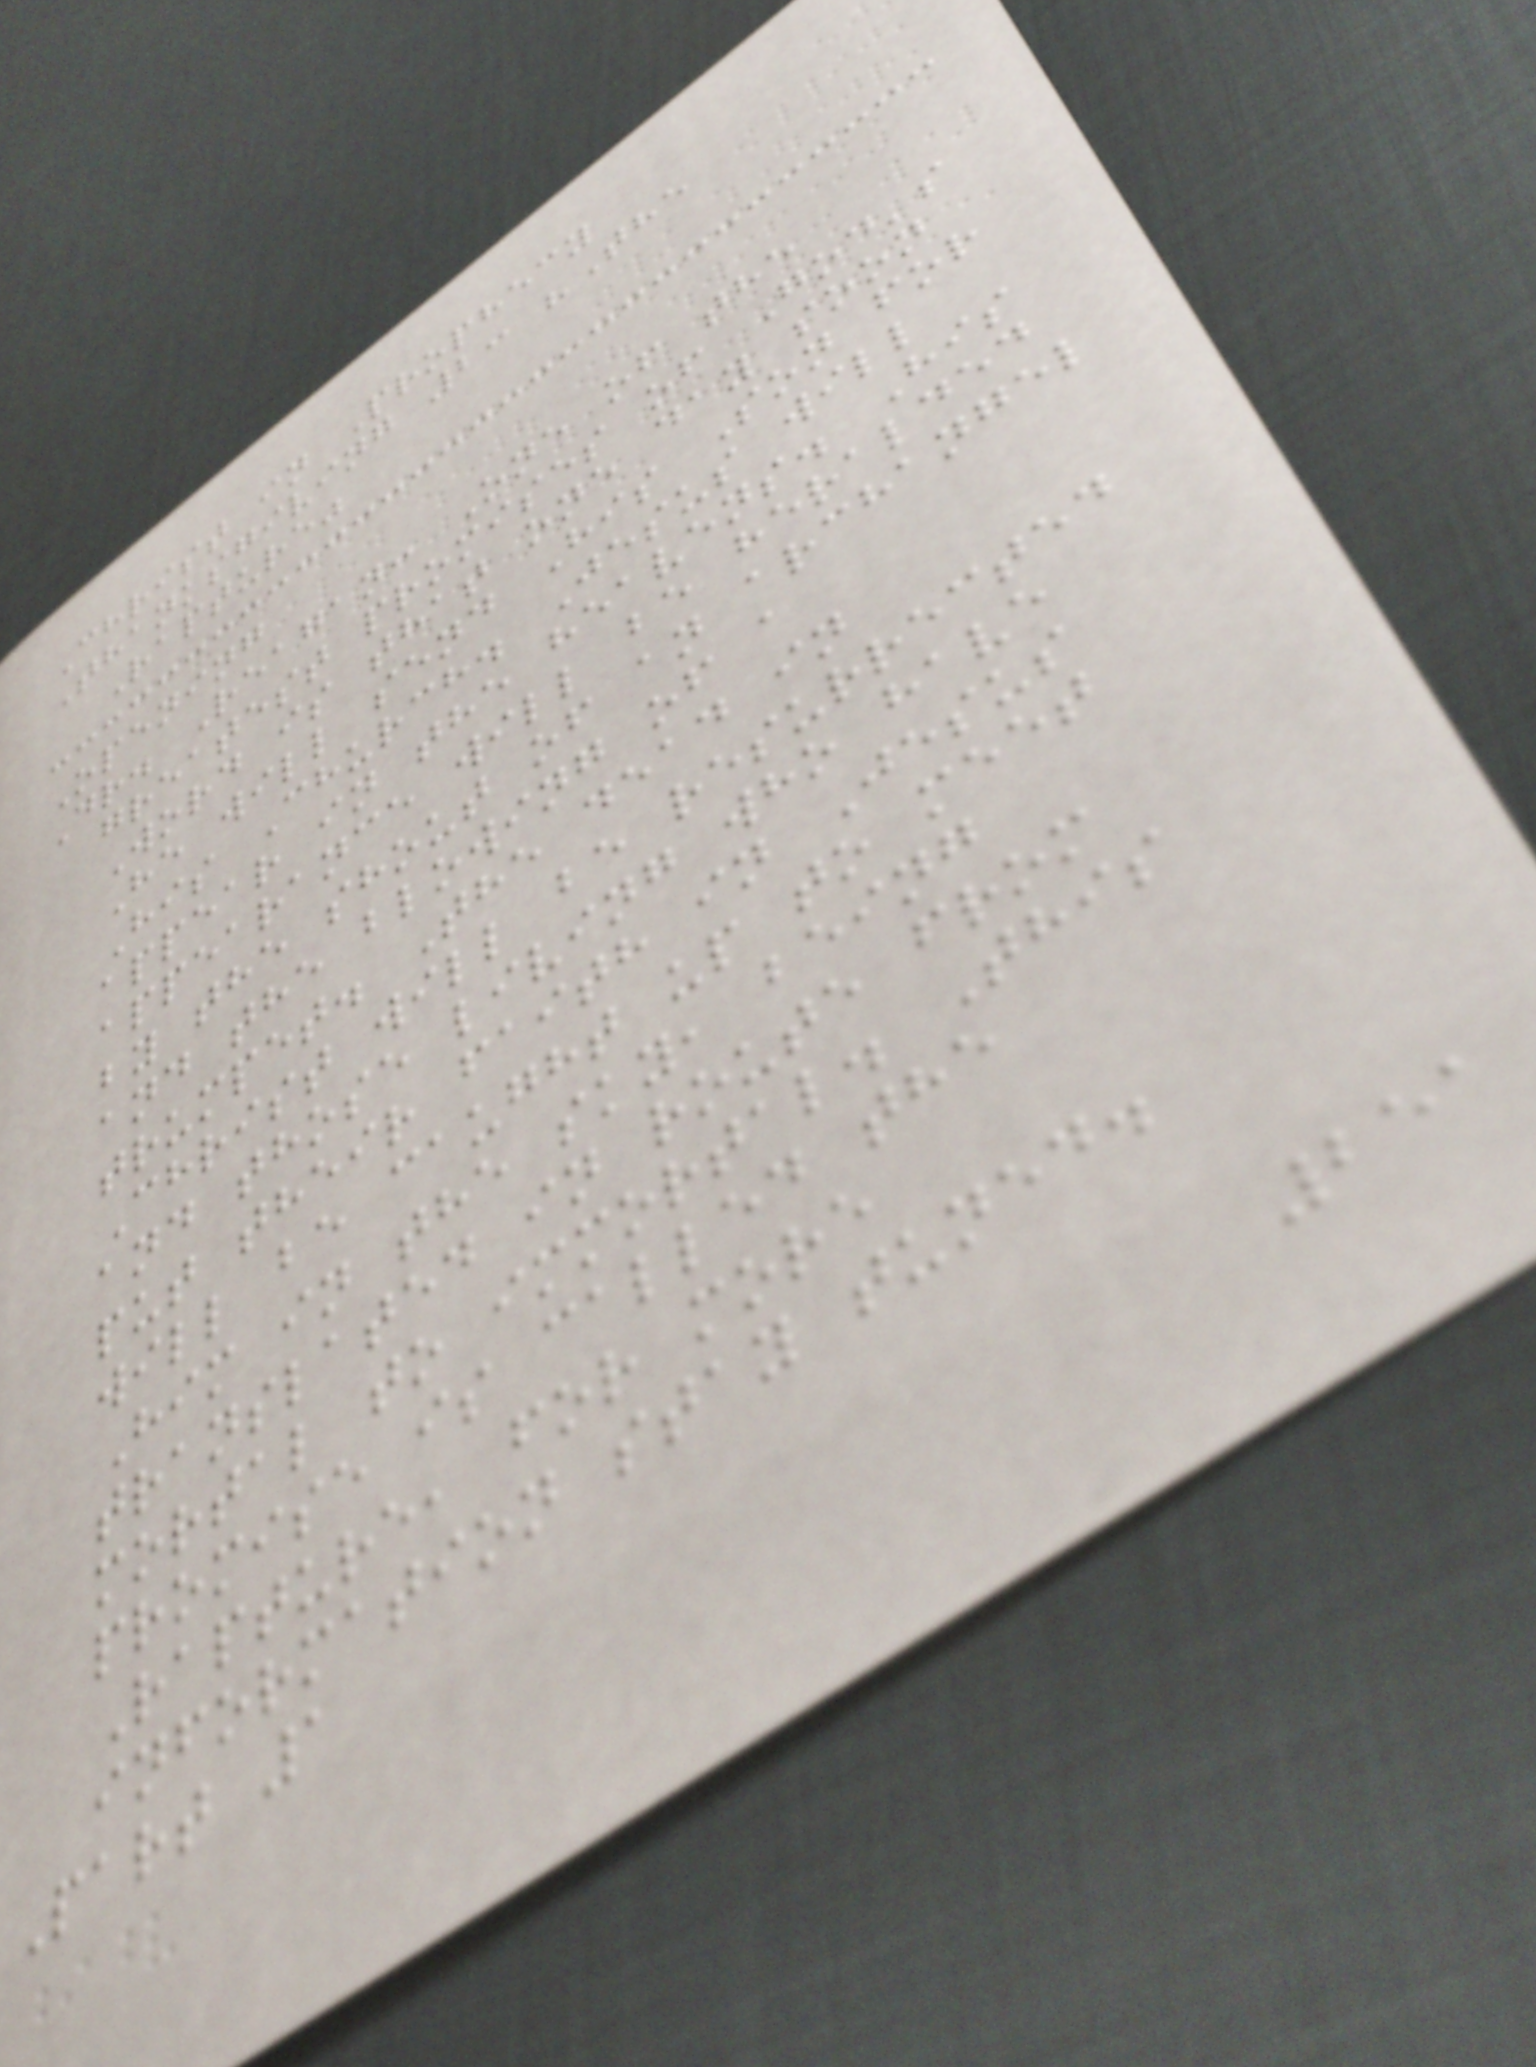Christ in Prophecy
Thanksgiving 2: "The
Rapture"
Opening
Dr. Reagan: One of the
greatest promises of God's
Word is that one day soon
He will send His Son for
His Church. Jesus will
appear in the heavens. His
appearance will be heralded
by the shout of an archangel
and the blowing of a
trumpet. The dead in
Christ will be resurrected
and those living who have
put their faith in Jesus
will be caught up to meet
Him in the sky, being
translated in route from
mortal to immortal. This
promise is called the
Rapture, for more
information stay tuned.
Part 1
251
